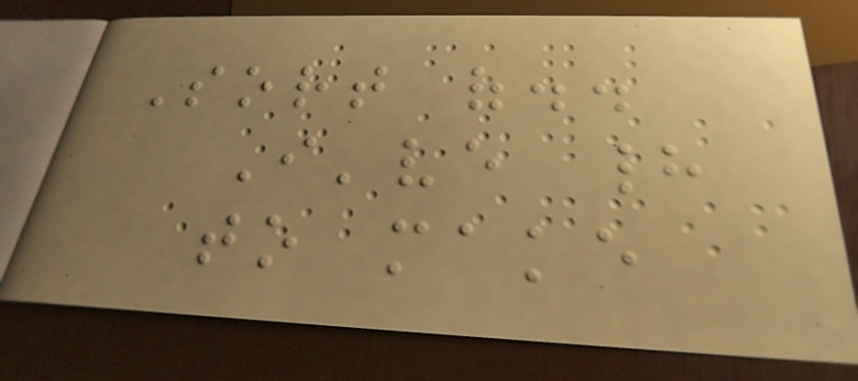Sort of..
I've had
to make
